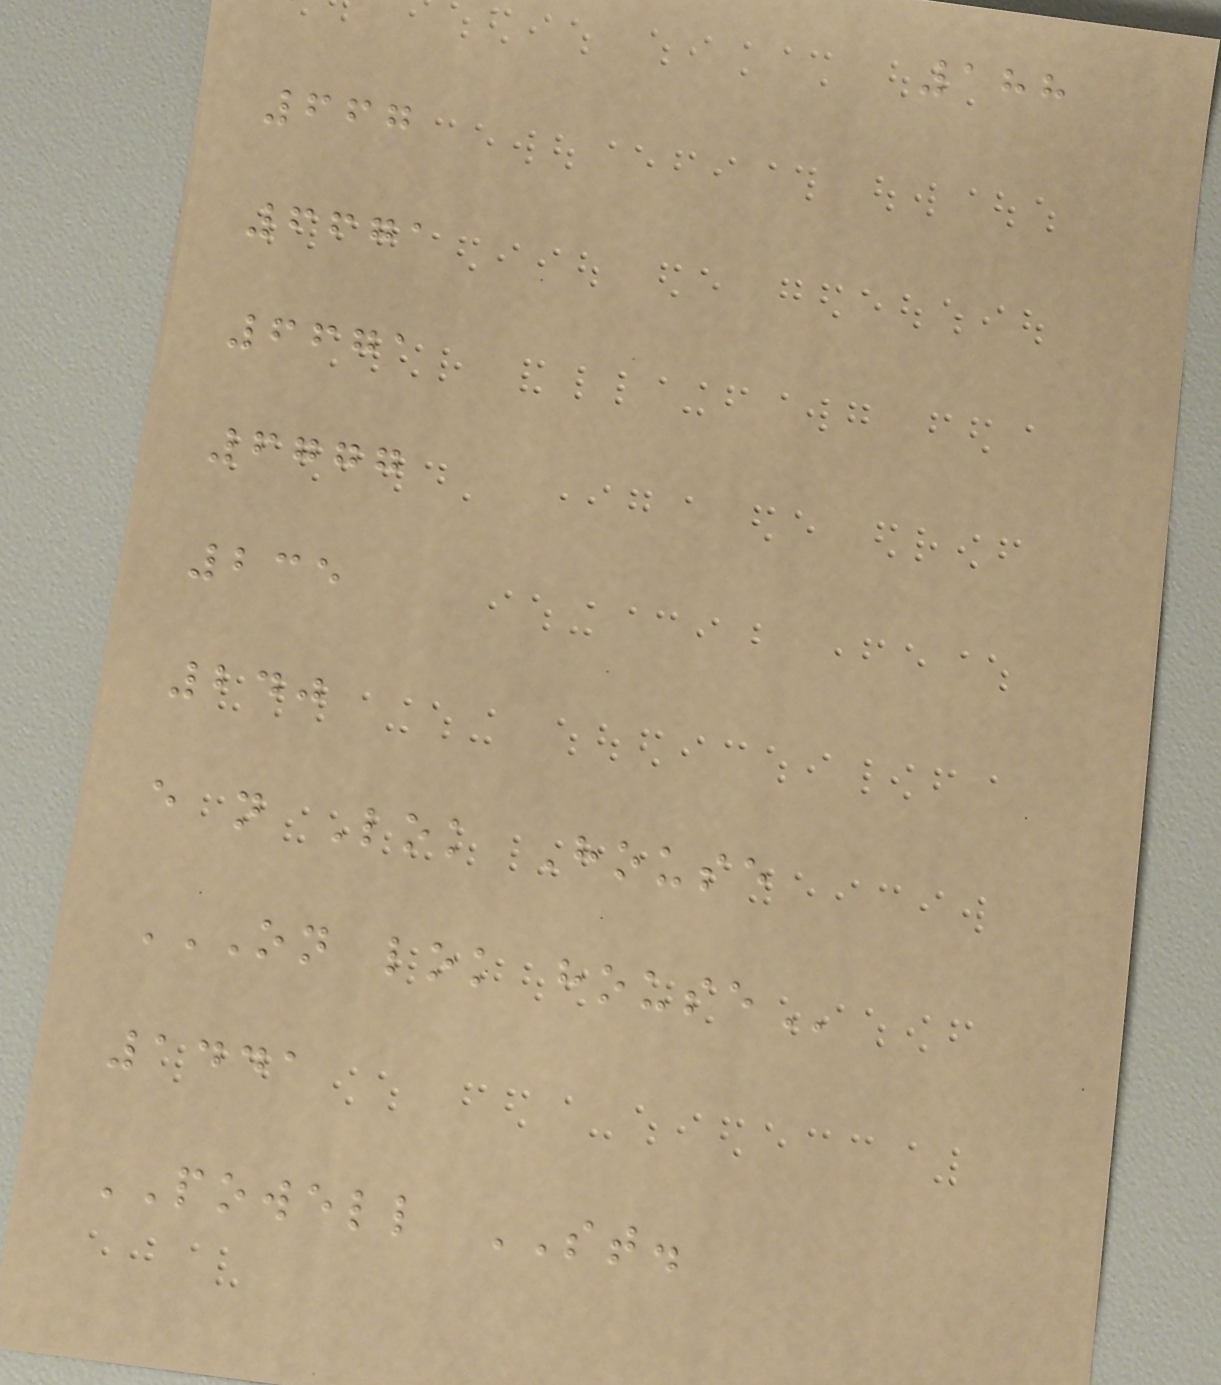188
667
6671
6671
6777
235
240
e n Lok House
ON LOK HOUSE
1441
POWELL ST.
